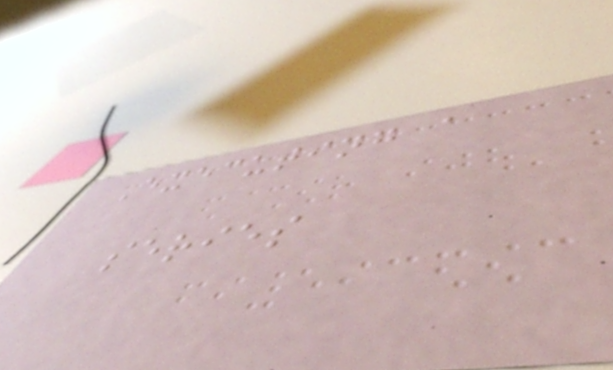Executing a
series
